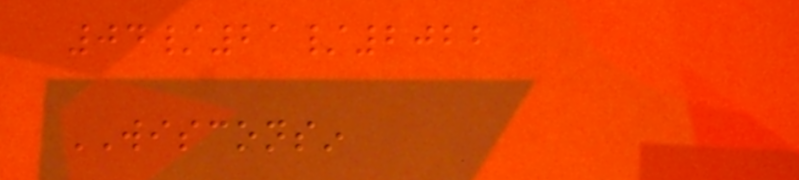04/21/2022
WISCONSIN
